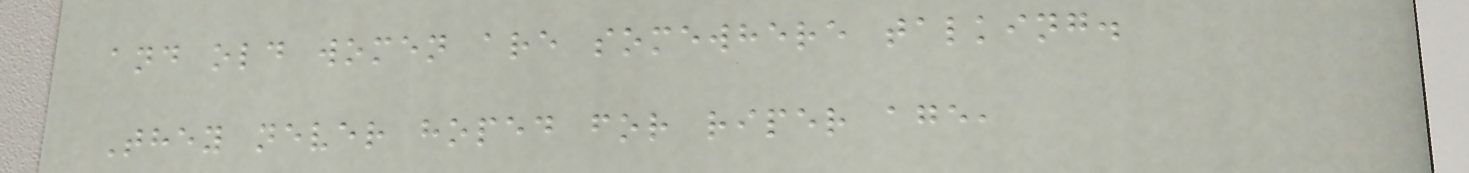and old women are somewhere talking.
They never hoped for riper age,
